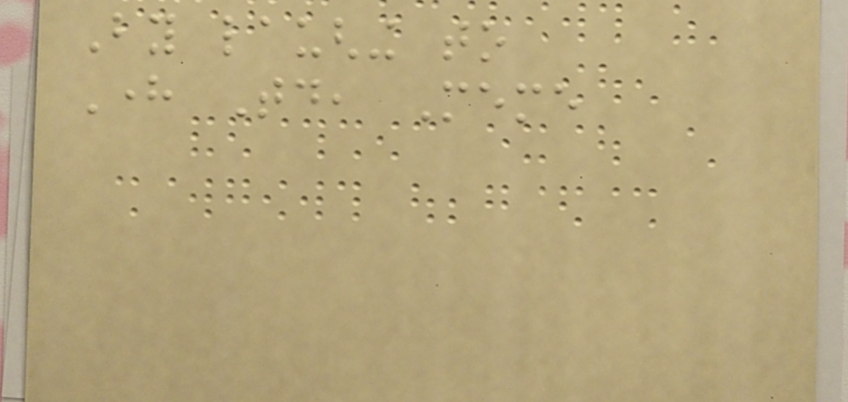By laughing to
Here Today, Meme
